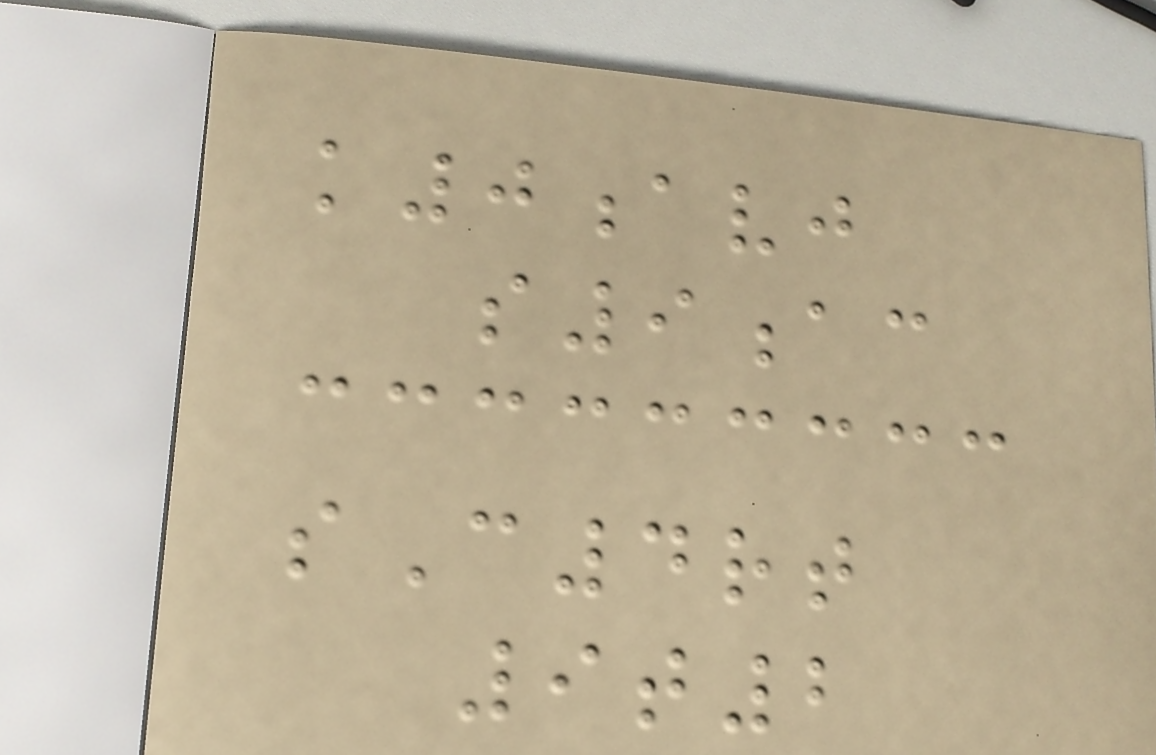k0avj
s9ac
sC4rt
9t2
